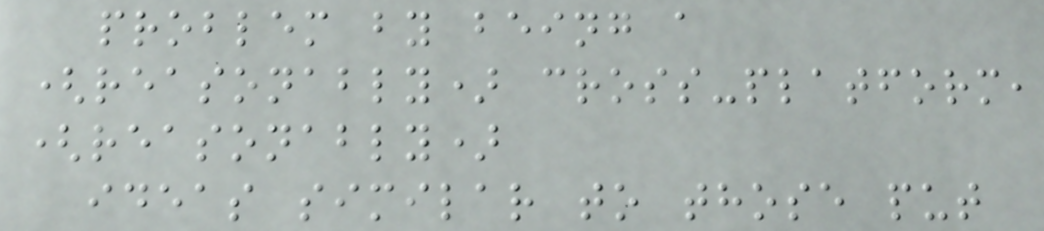problem by being a
(reasonably) cross-platform,
(reasonably)
ideas similar to those put
